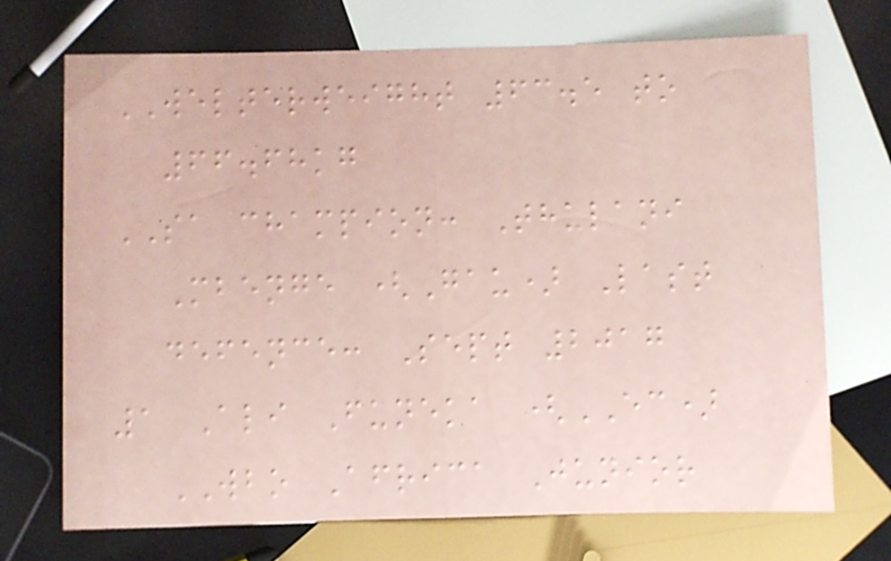WELTERWEIGHT 63.5 to
66.68kg
SA champion: Thulani
Mbenge (Gau) Last
defence: Sept 2017
1 Ali Funeka (EC)
WBO Africa Junior
